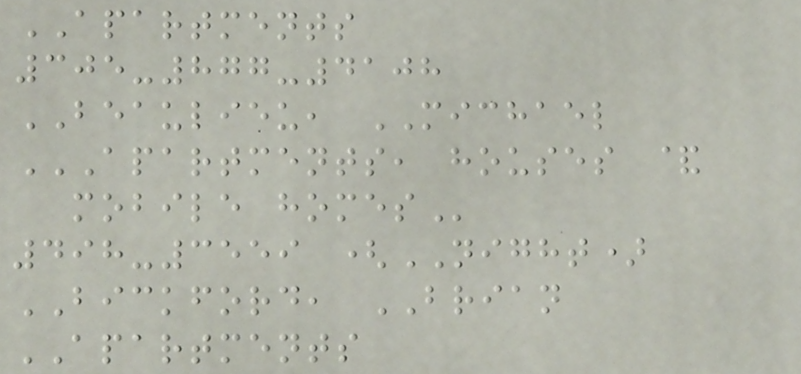APARTMENTS
305-877-4108
BEAULIEU, MICHAEL
APARTMENTS, HOUSES &
MOBILE HOMES
498-3559 (NIGHT)
BICKFORD, BRIAN
APARTMENTS
